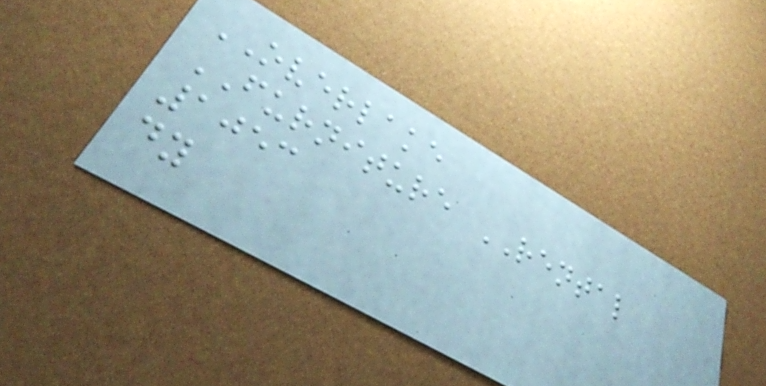OVERLAKE
FURNITURE RENTAL
1053
dy
